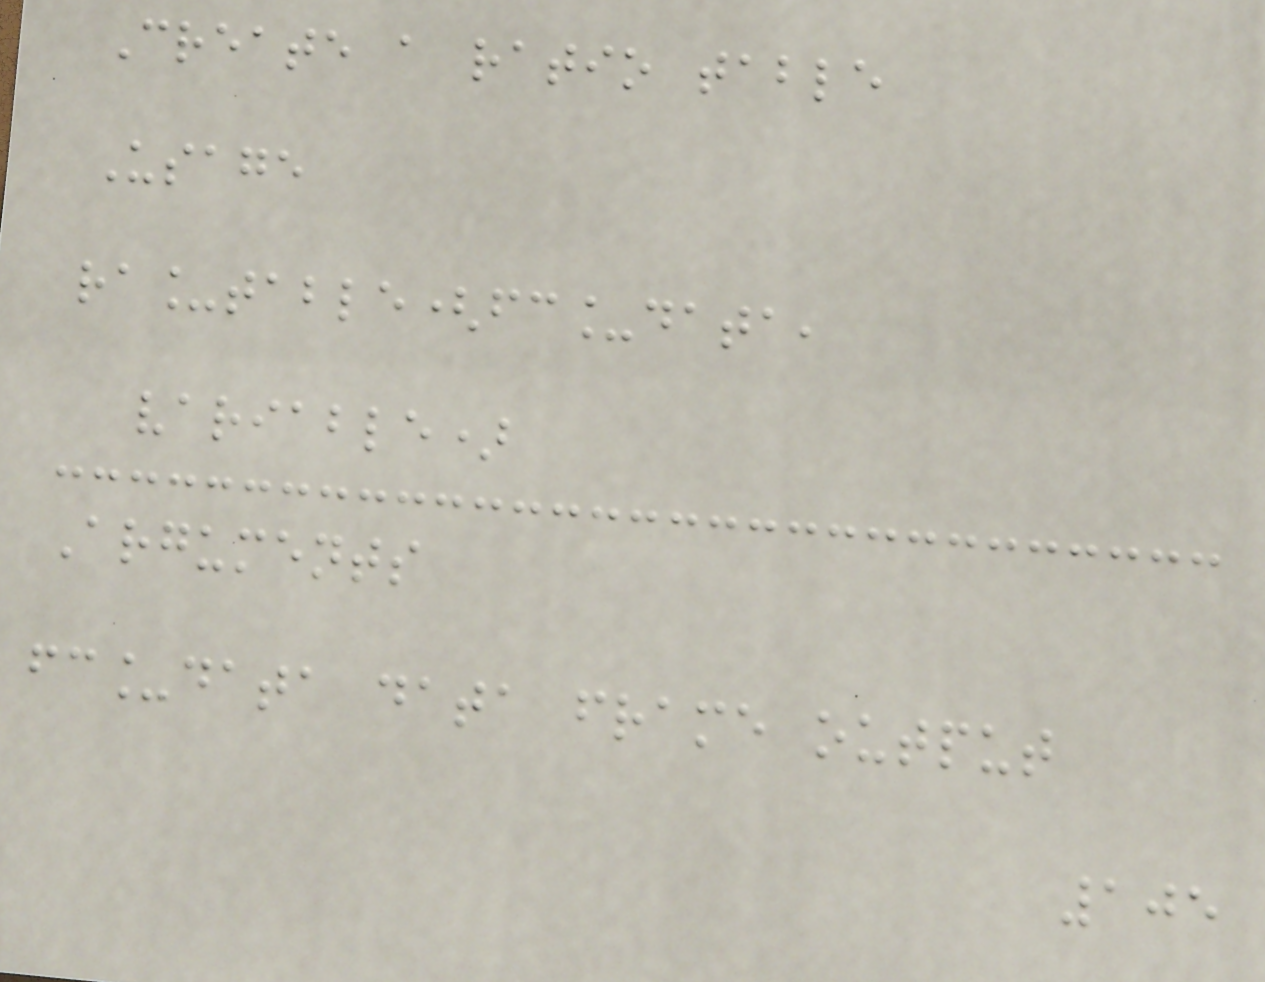Create a ratio table
Usage
ra_table(fc_data,
variable)
Arguments
fc_data data frame output
105
